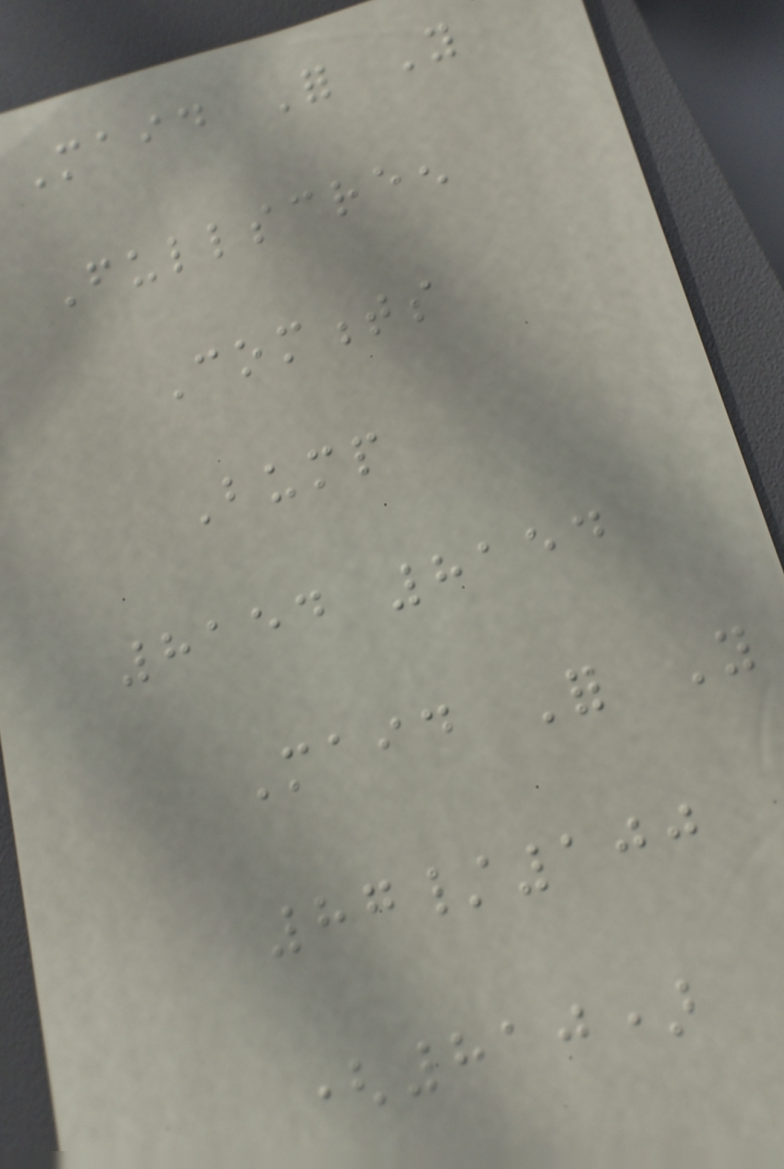Maid For You
Fullscreen
Comments
Bump
8154 8154
Maid For You
87/100
(810)
